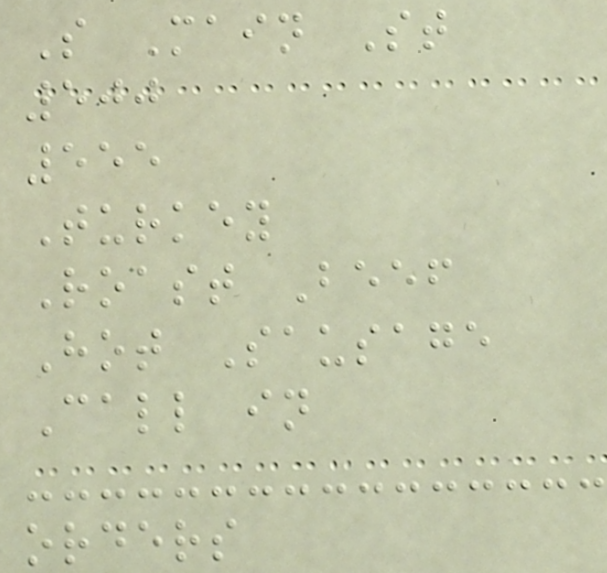S Main St
500
555
Turkey
Roast Beef
Hot Sausage
Call in
orders
